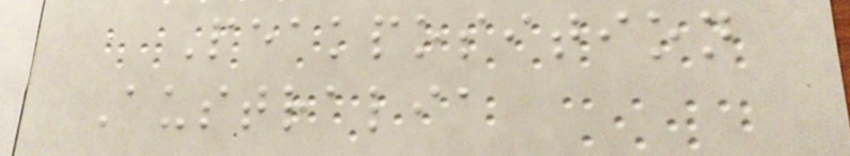Peakposition
Australia
